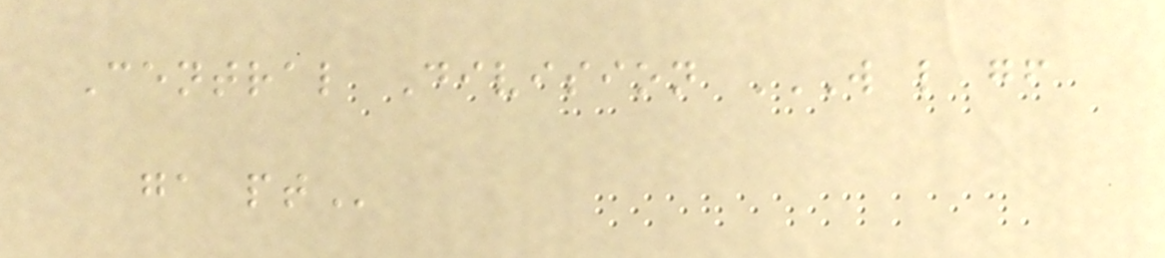Central Division W L GF
GA PT
